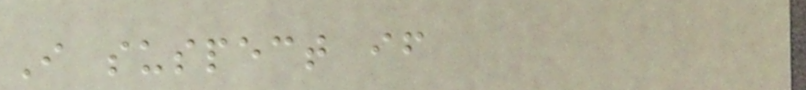I suspect if
